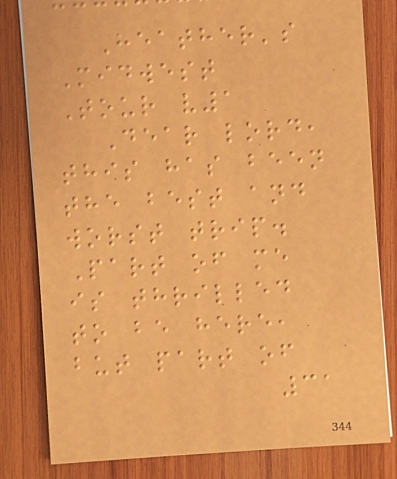Heather's
Midwest
Tour v1
Dear lord,
this has been
the best and
worst trip.
Part of me
is thrilled
to be here,
but part of
31
